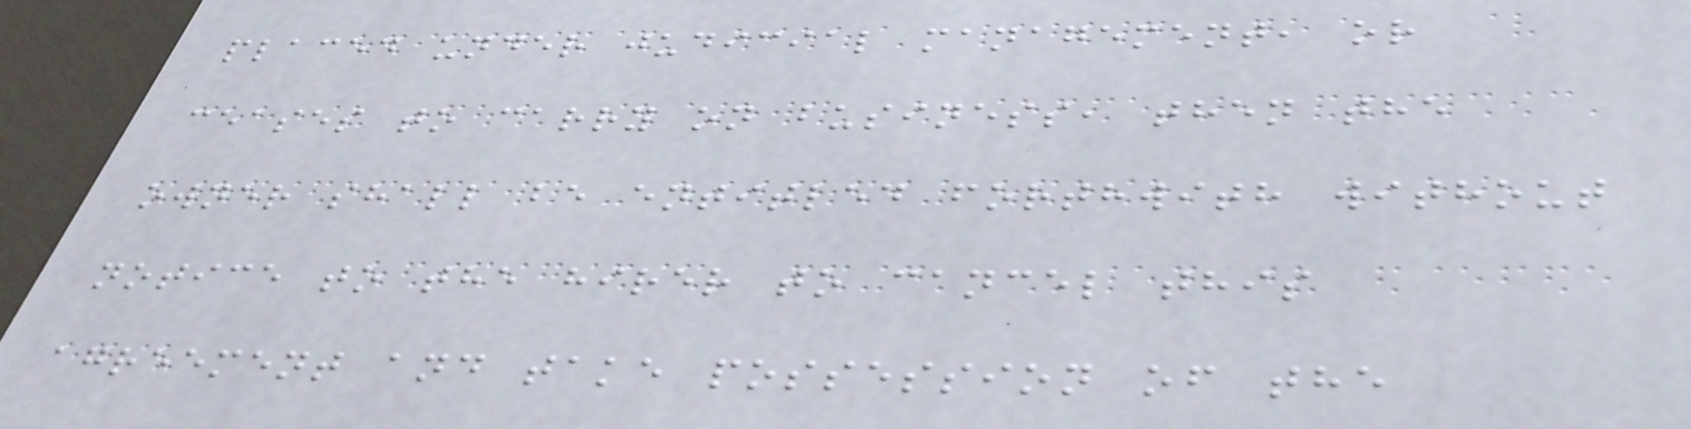placed under judicial management, or
ceases to carry on business, then the
owner shall be entitled forthwith without
notice to the hirer to cancel this
agreement and take possession of the
